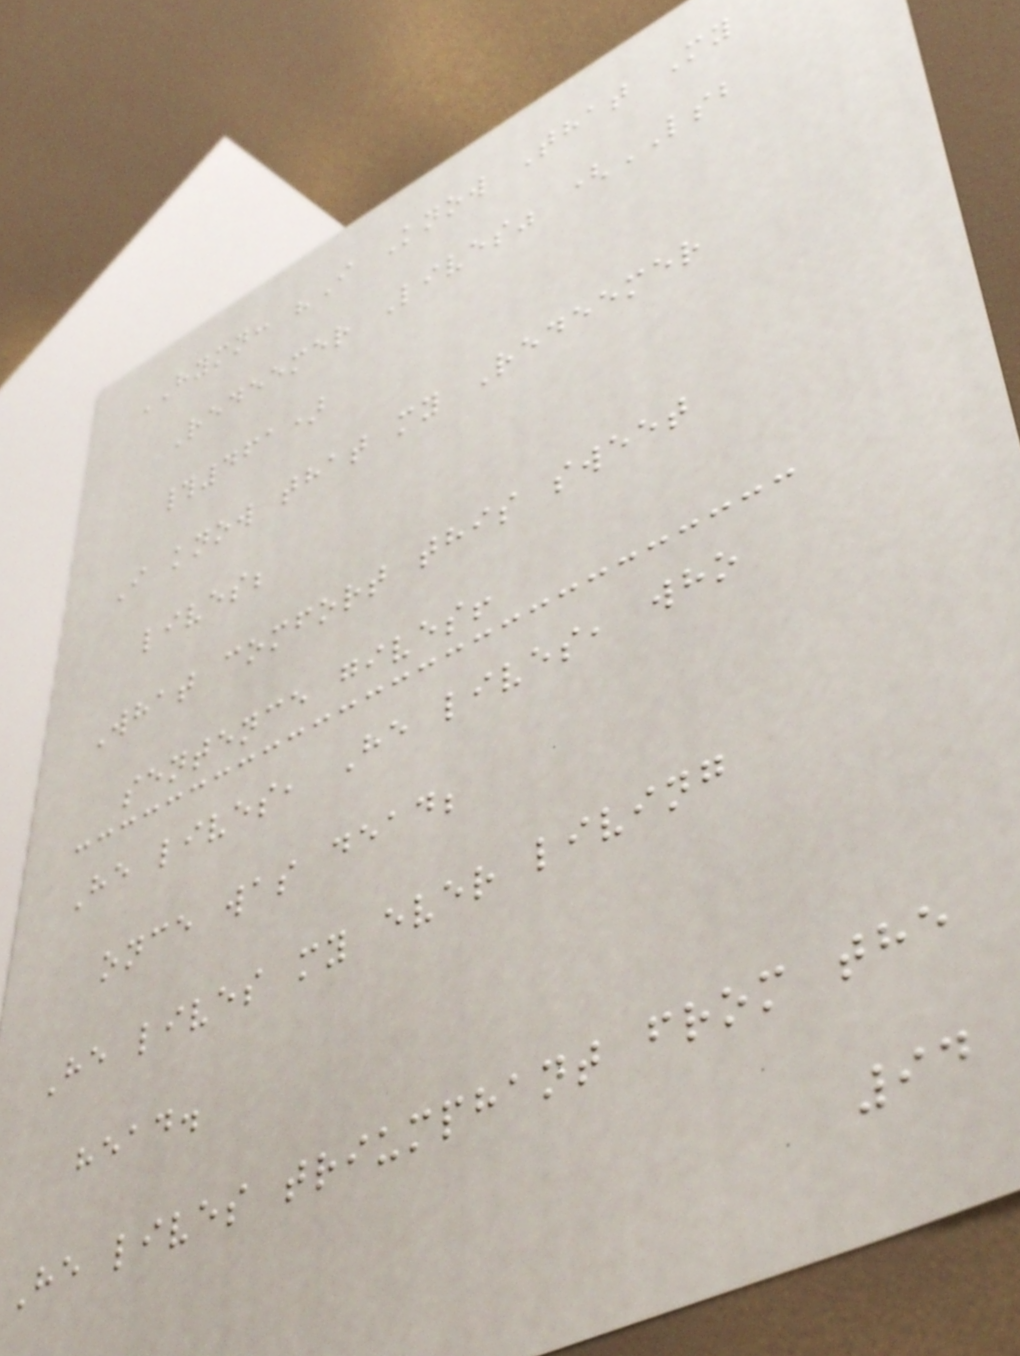HYMN: "I Know That My
Redeemer Lives" (LSB
#461)
I know that my Redeemer
lives;
What comfort this sweet
sentence gives!
He lives, He lives, who
once was dead;
He lives my ever living
head.
He lives triumphant from the
94
